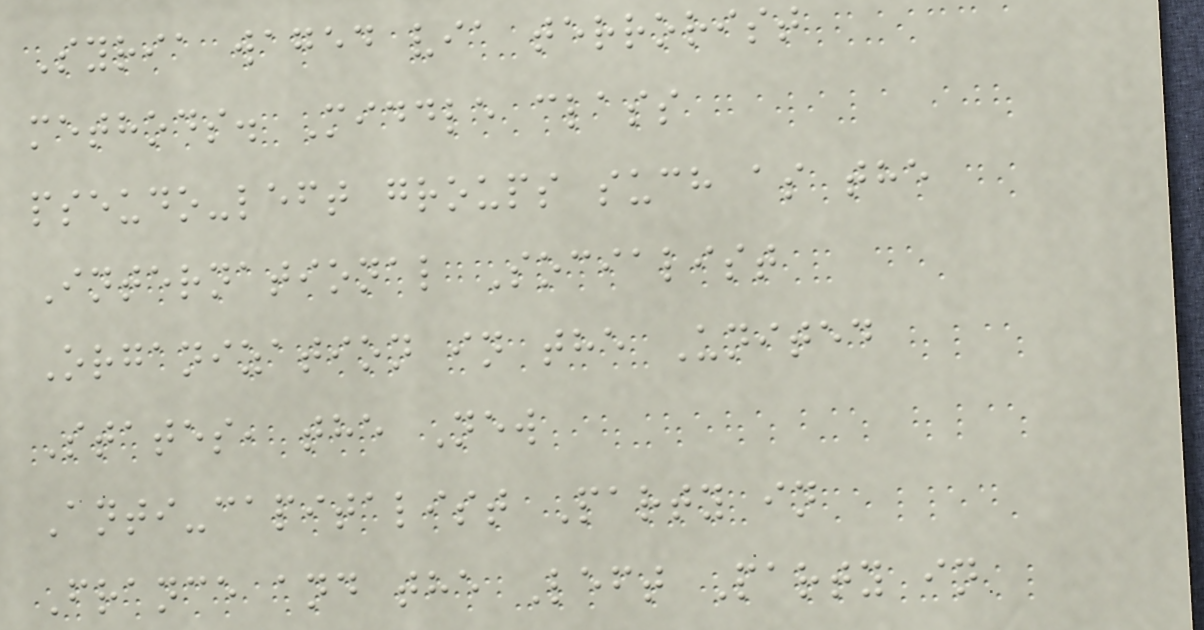Syria waged via terrorist
methods. Middle class
pseudo-left groups such as the
International Socialist
Organization in the United
States, the New
Anti-capitalist Party in
France and the Left Party in
